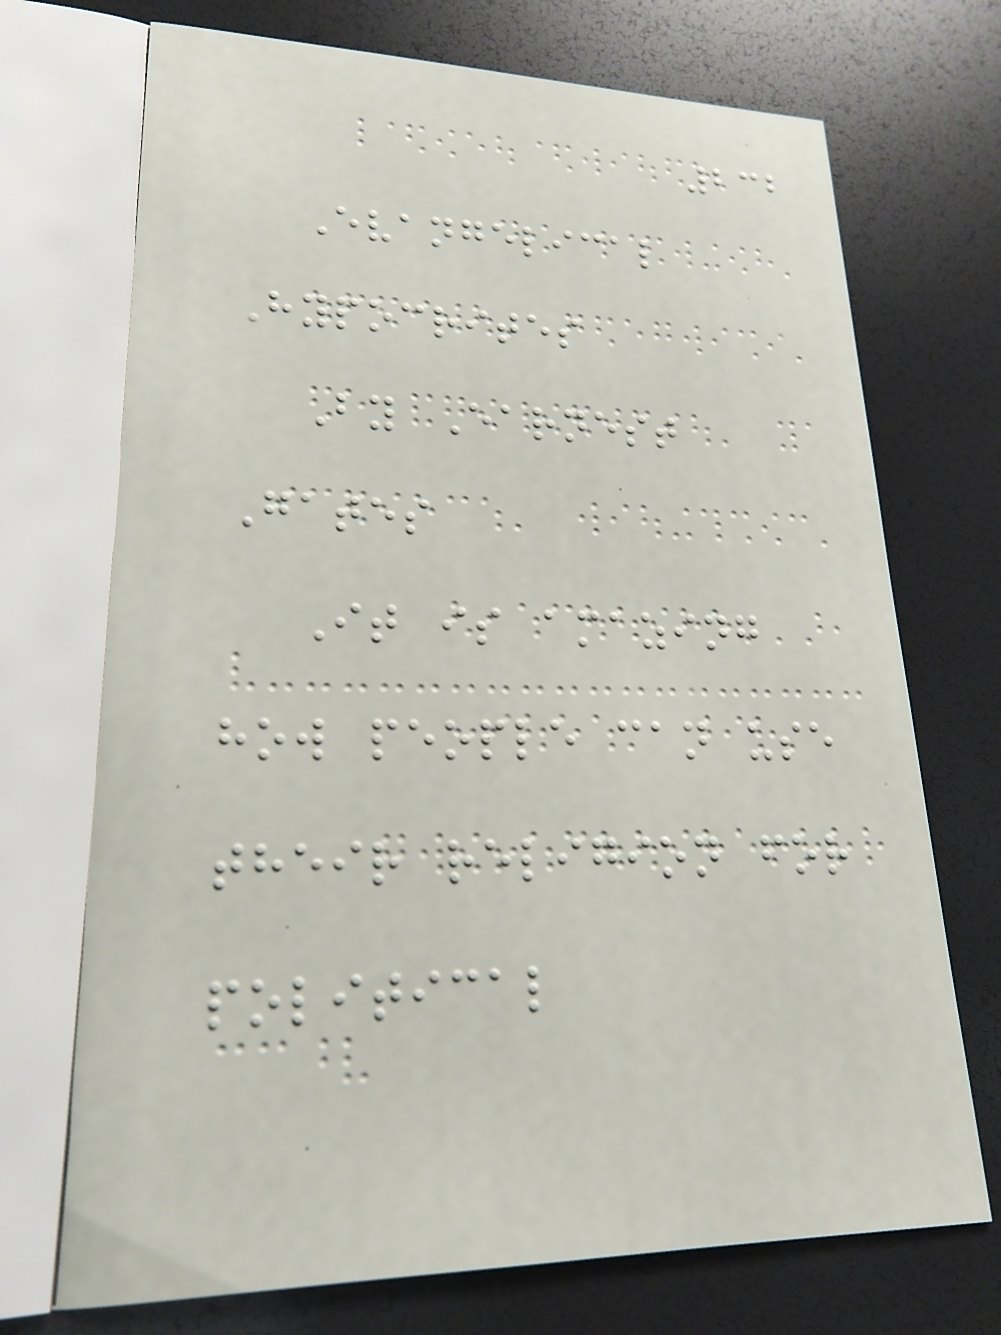232
Evangelical
Hypocrites
By Earnest
Gates
It is amazing
how people can use
their religion for
political
